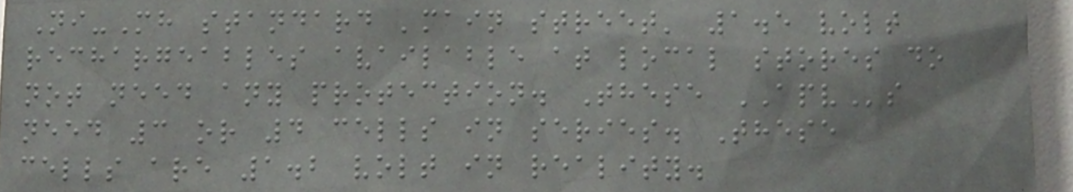Ni-Mh standard 'main street' 1.5 volt
rechargeables available at local stores do
not need any protection. These APVs
need 3 or 4 cells in series. These
cells are 1.2 volt in reality.
